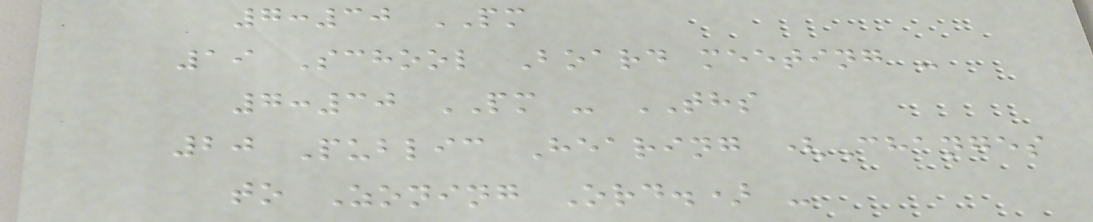7:30 PM
19 School Board meeting -
7:30 PM - THS
20 Public Hearing (Changes
to Zoning Ord.) -
